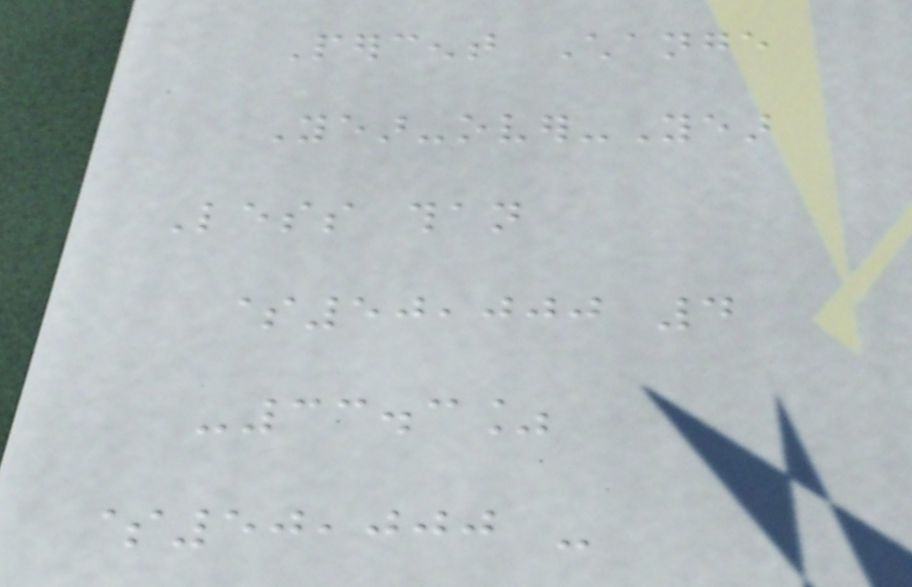Percent Change
Year-over-Year
Less than
$50,000 4
-33.3%
$50,000 -
